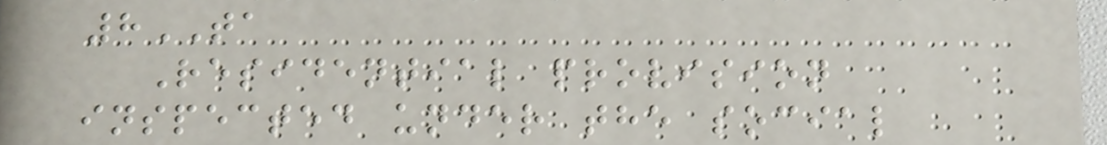8TA
Residential provision
inspected under the social
